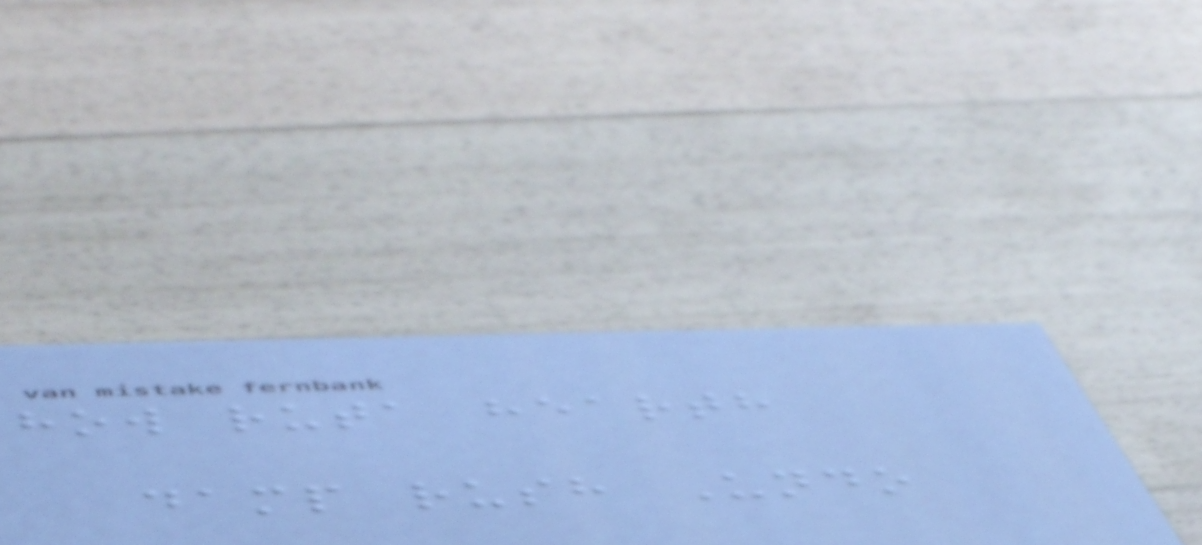how ruta hearth
damp rush Undo
